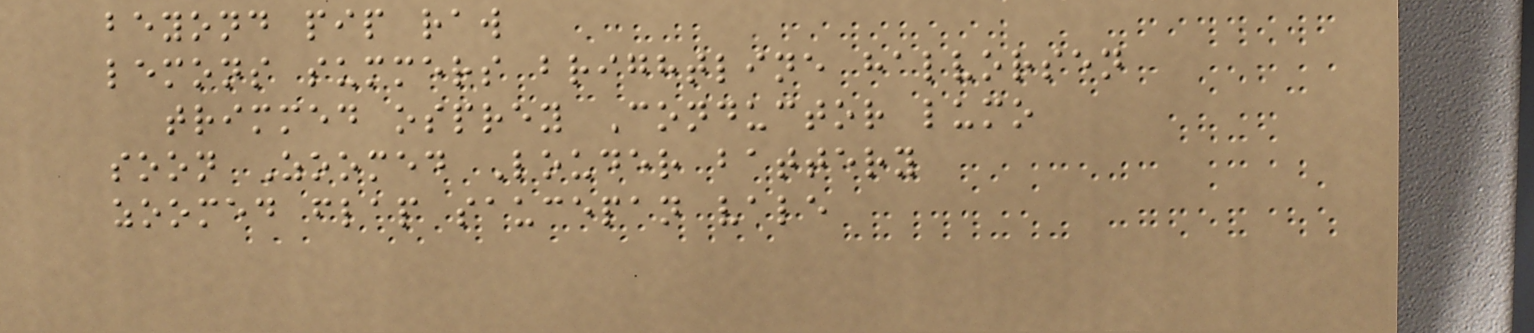beyond pip raw
lemons summers brightline halvorsen
trimmed osprey Conductor lumo
soon Zoomed Louder battery
zoomed flap saucepan vale
